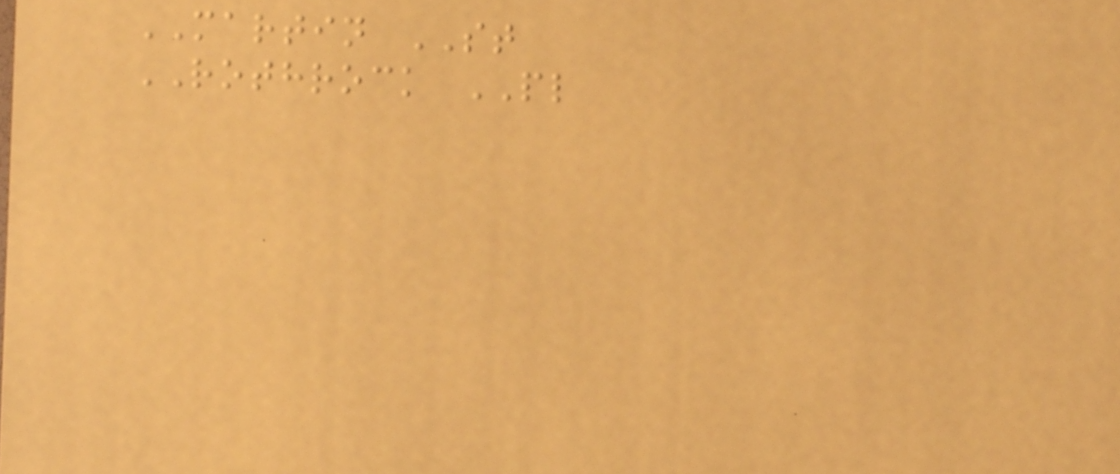MARTIN ST
ROTHROCK PL
